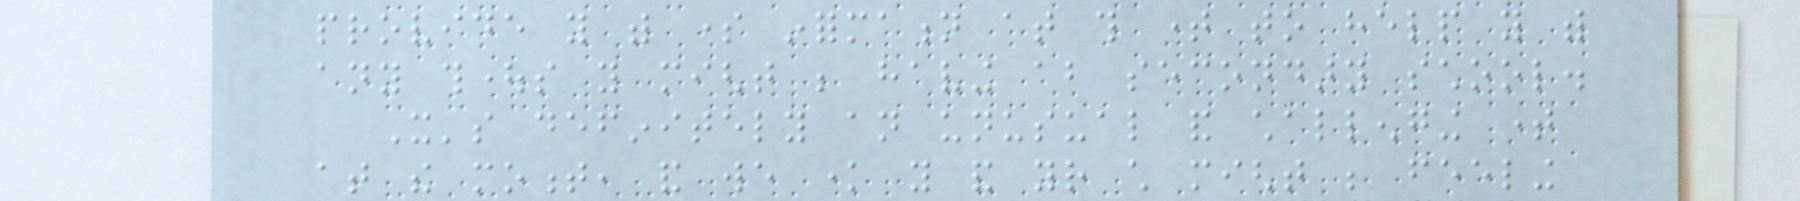provide you with some information at this time to help you with
any thoughts you might be having about secondary school.
It's definitely an unusual and challenging time
at the moment, and we know you and your child might be feeling
